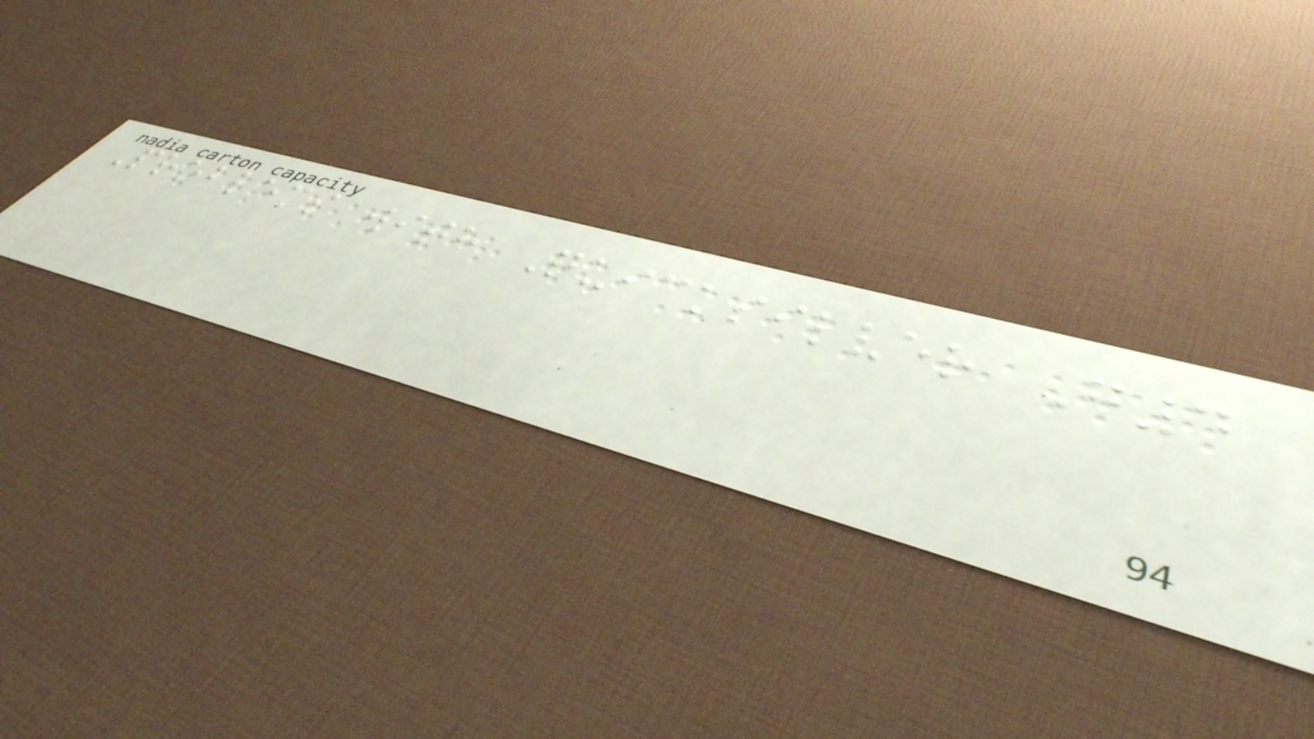Problems with Quicksilver G4
